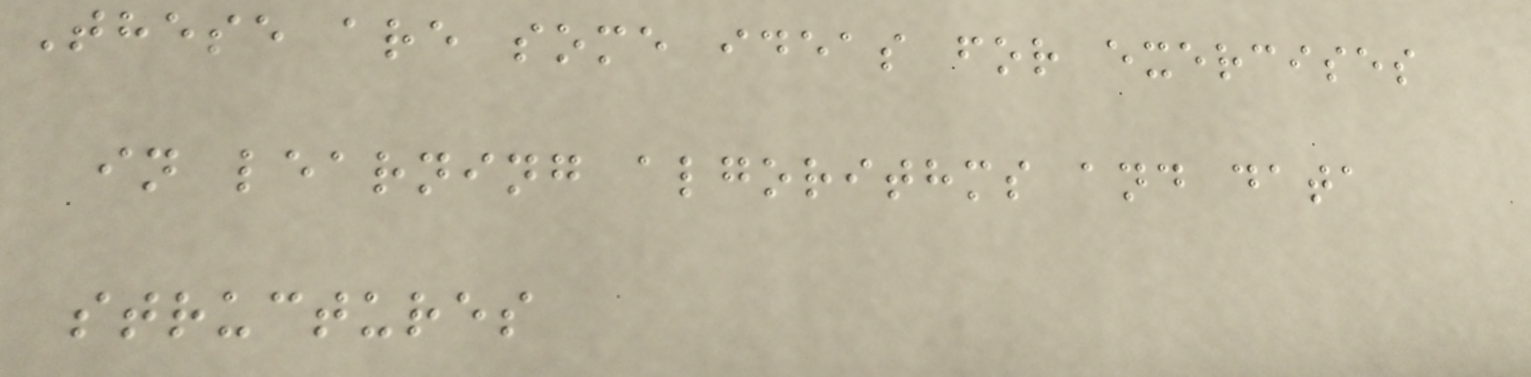These are some ideas for exercises
in learning algorithms and data
structures
